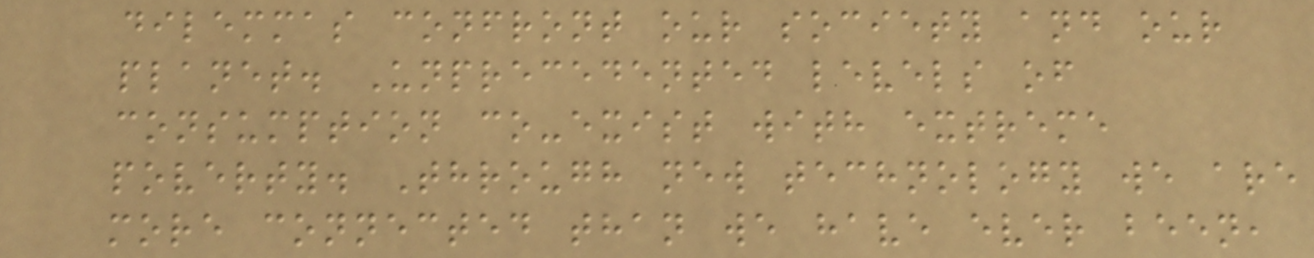dilemmas confront our society and our
planet. Unprecedented levels of
consumption co-exist with extreme
poverty. Through new technology we are
more connected than we have ever been,
